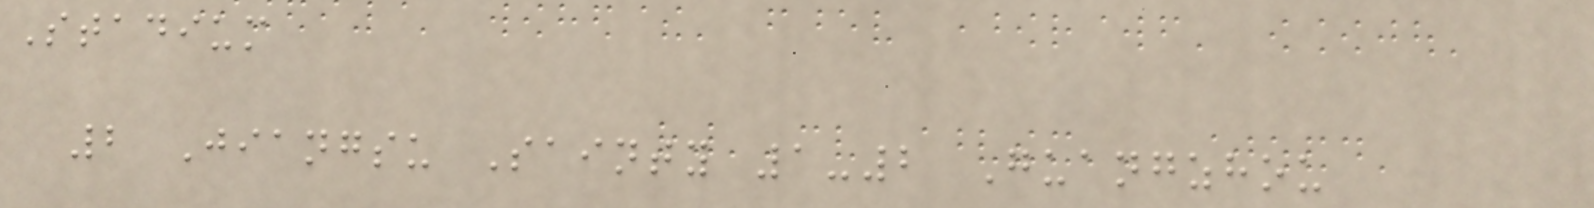Stadium
2 Jiangsu Sainty 1-2 Guangzhou
